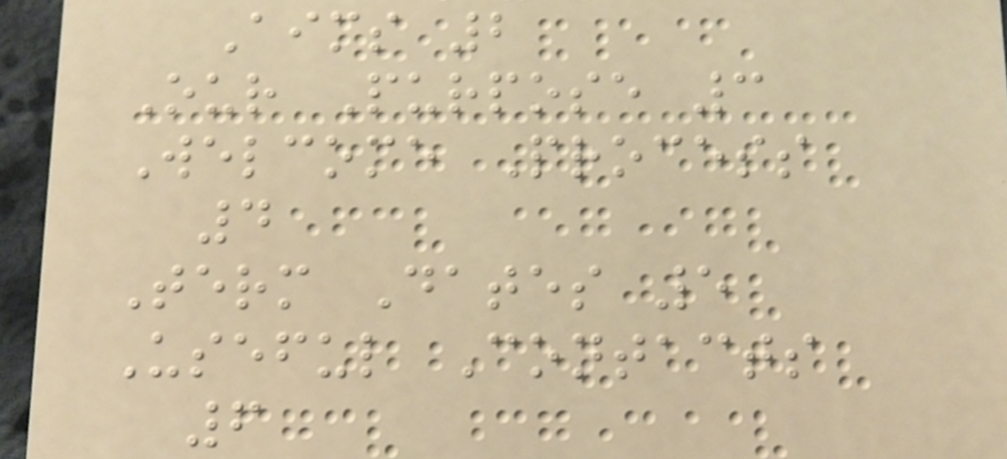Aims 2
Our Purpose 3
Welcome Process
4
Term Dates 5
Useful Contacts
6
